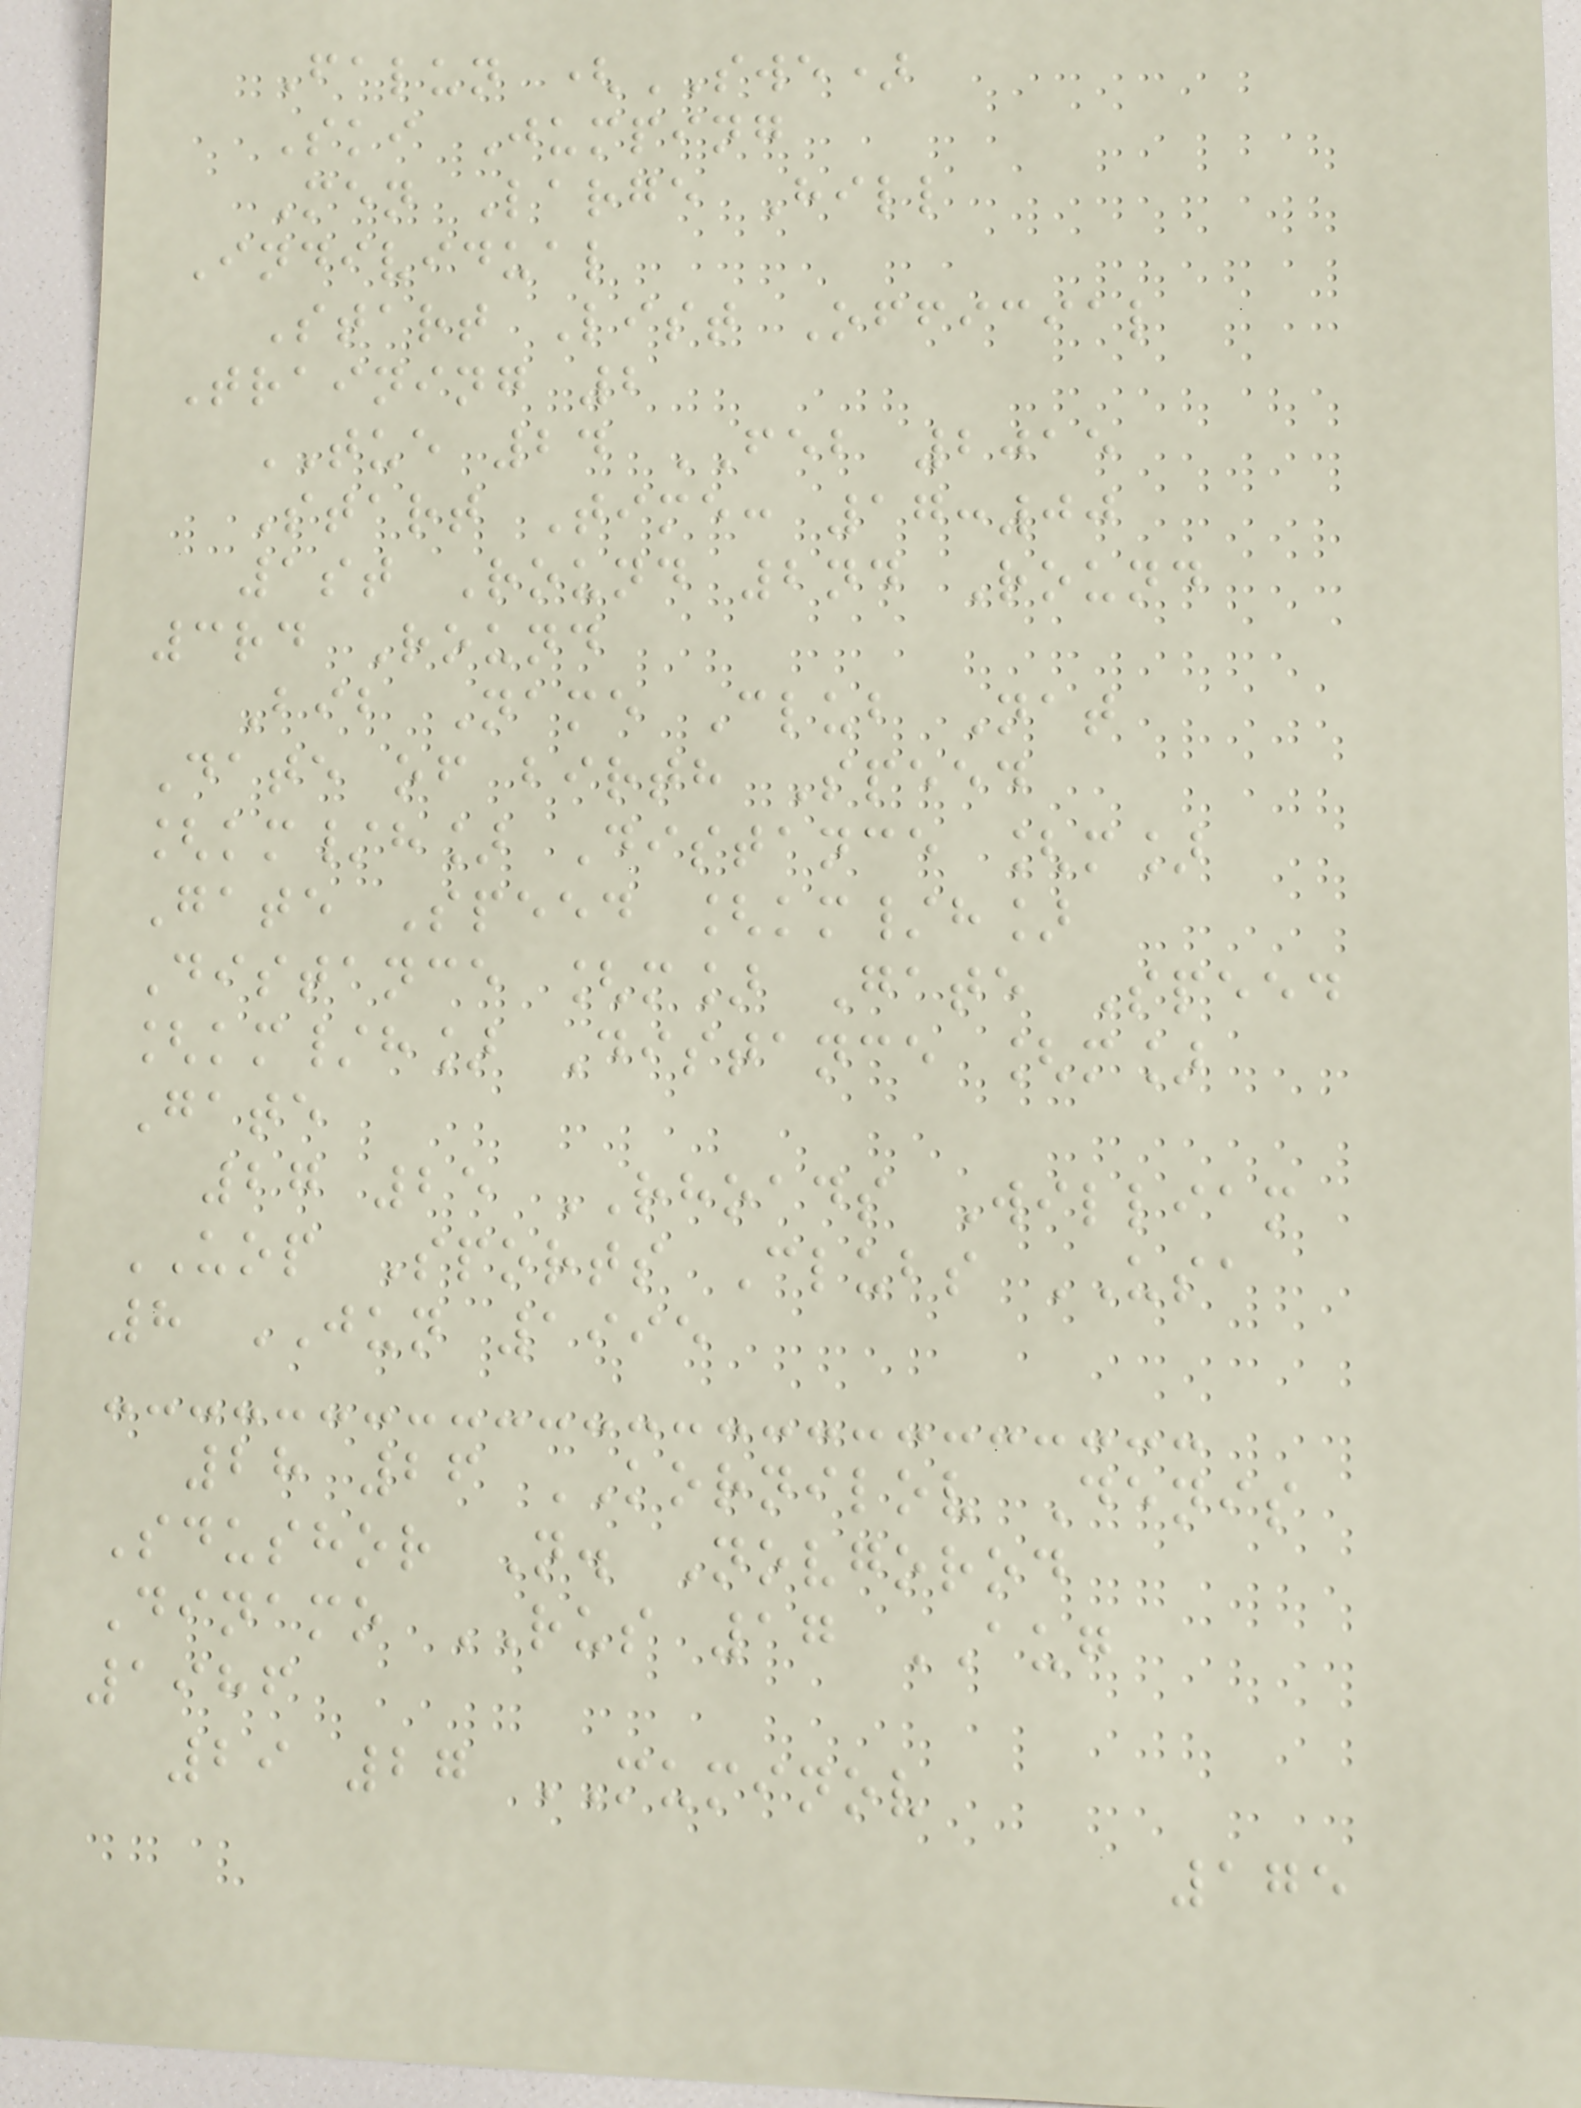Falun (SWE)
Ski Jumping
Men Large Hill
Individual
Start List Official
Training 2
TUE 24 FEB 2015
Start Time: 17:00
1st Round 2nd Round
3rd Round
Bib Name Club Nat
Date of birth Speed
[km/h] Distance [m]
Gate Speed [km/h]
Distance [m] Gate Speed
[km/h] Distance [m]
Gate
27 25 RHOADS William
UOP Sports Clubs USA
8 JUN 1995
28 26 KORNILOV Denis
Sdushor N. Novgorod
Dinamo RUS 17 AUG
1986
29 27 MUMINOV
175
